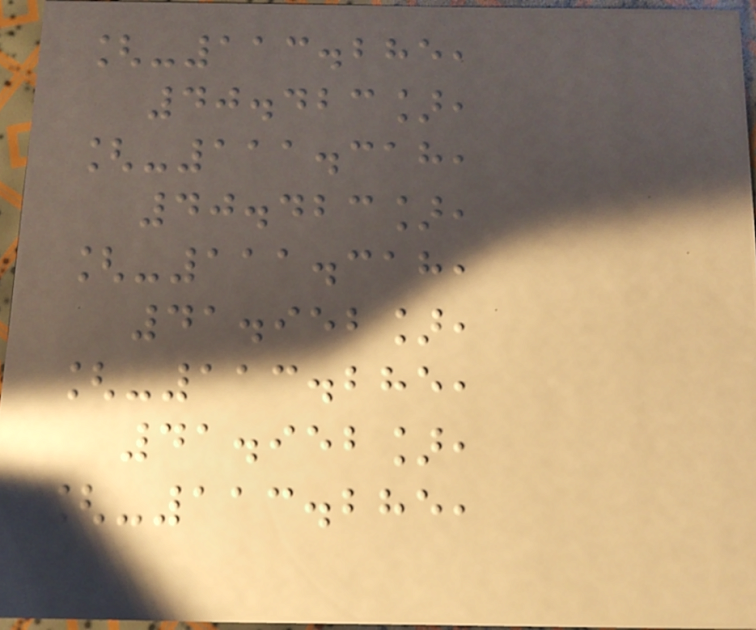[-113.285,
40.423],
[-111.318,
40.423],
[-111.318,
41.952],
[-113.285,
41.952],
[-113.285,
